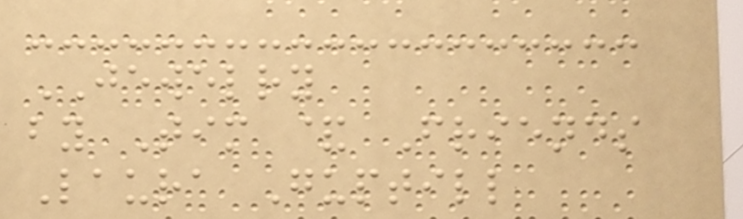JEWELRY
by Tim & Friends
Laura Guptill
